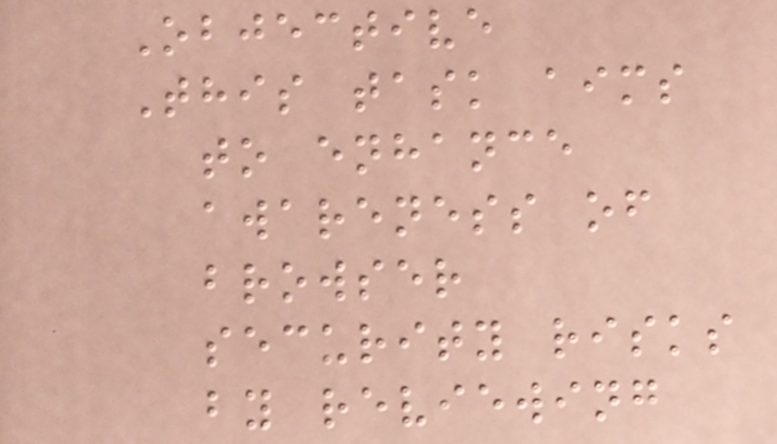Objective
This task aims
to enhance
awareness of
browser
security risks
by reviewing
